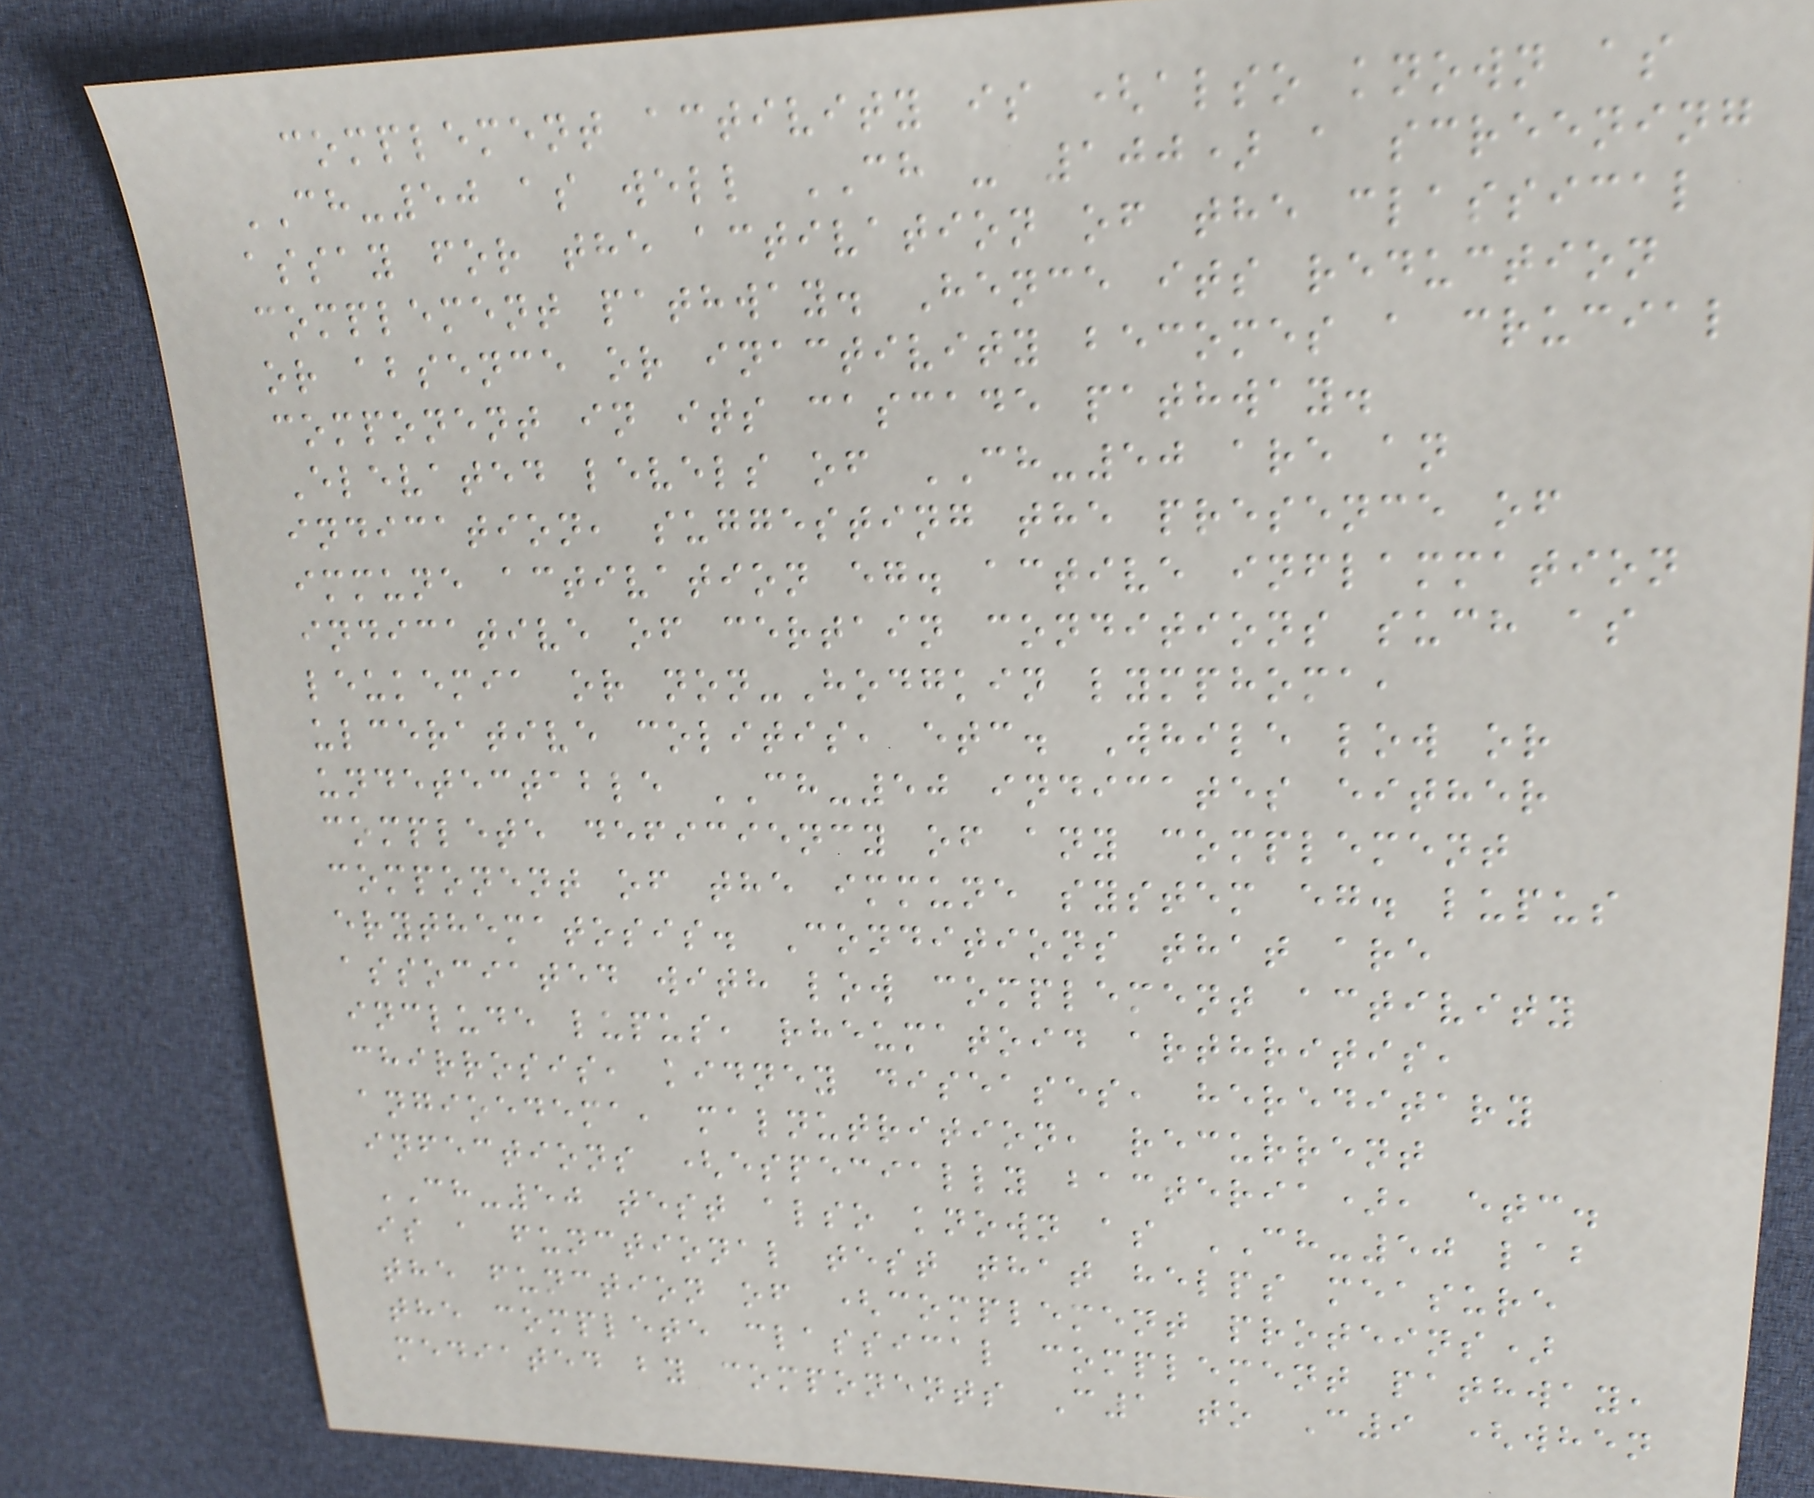complement activity is (also known as
CH-50 as well CH - 100) a screening
assay for the activation of the classical
complement pathway. Hence its reduction
or absence or inactivity becomes a crucial
component in its cascade pathway.
Elevated levels of CH-50 are an
indication, suggesting the presence of
immune activation eg. active inflammation
indicative of certain conditions such as
leukemia or non-Hodgkin lymphoma,
ulcerative colitis, etc. While low or
undetectable CH-50 indicates either
complete deficiency of any complement
component of the immune system eg. lupus
erythematosis. Conditions that are
associated with low complement activity
include lupus, rheumatoid arthritis,
chirrosis, kidney diseases, hereditary
angioedema, malnutrition, recurrent
infections (especially bacteria), etc.
CH-50 test also known as CH-50 lab
is a functional test that helps measure
the function of (complement proteins)
the complete classical complement pathway,
mediated by components C1 to C9 (when
